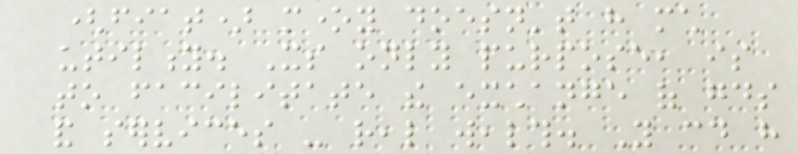(fiat) money doesn't have much
utility. Its only purpose, is
to facilitate the exchange of goods
and services - real wealth. You could have
